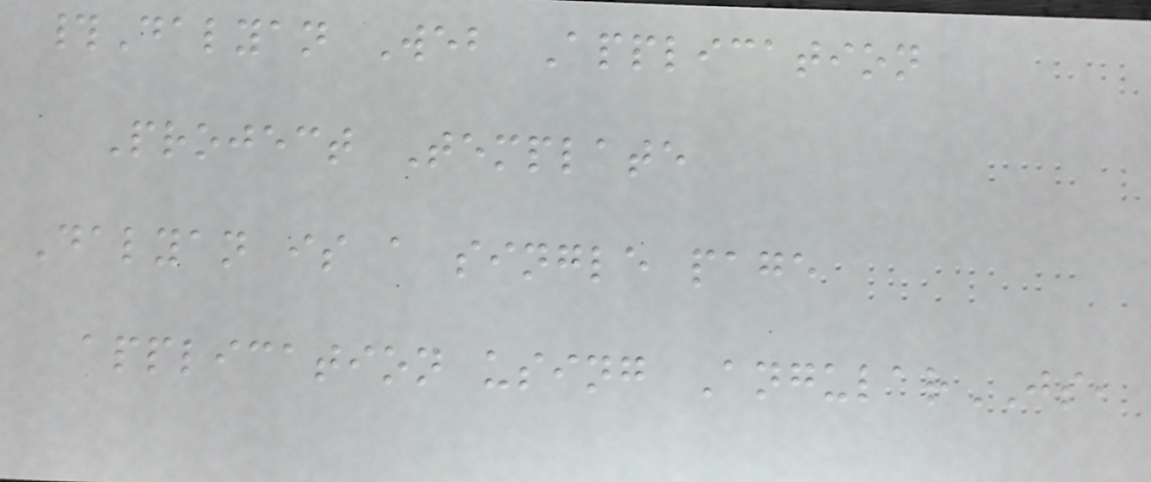#Dalyan Web Application
Project Template
Dalyan is a single page
application using AngularJS,
